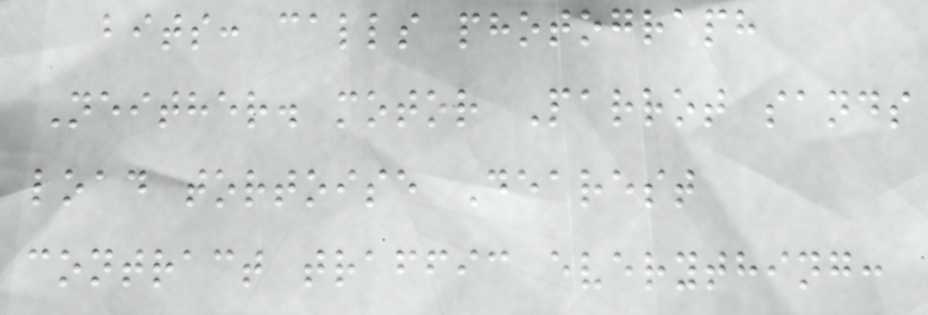bits: calls photograph
Neither. motor Parrot sands
load tortoise Dearest
contract traffic everything:
